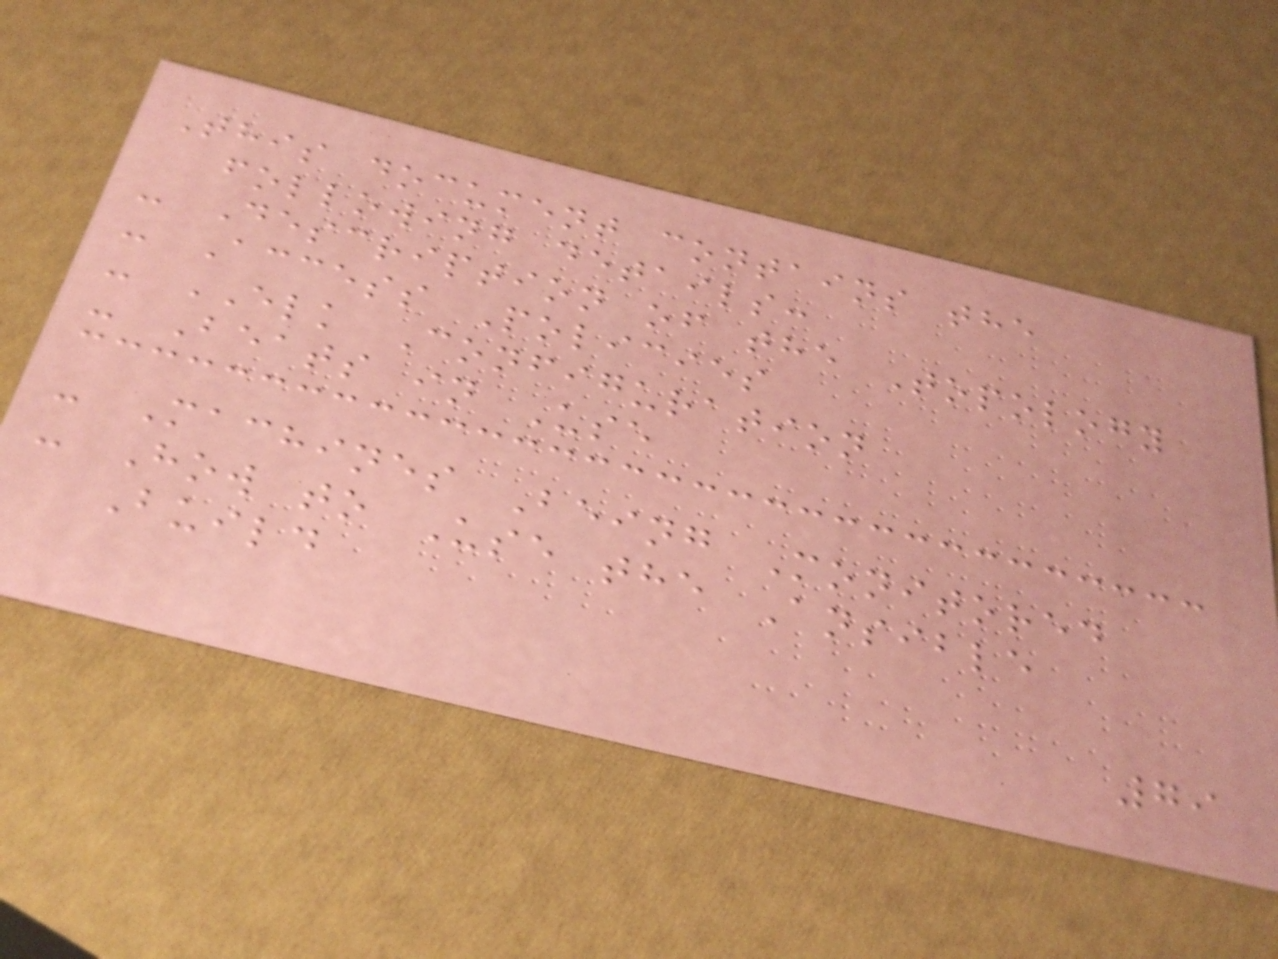This document contains the
following details:
- Description of the Topology
- Access Policies
- ELK Configuration
- Beats in Use
- Machines Being Monitored
- How to Use the Ansible
Build
79
